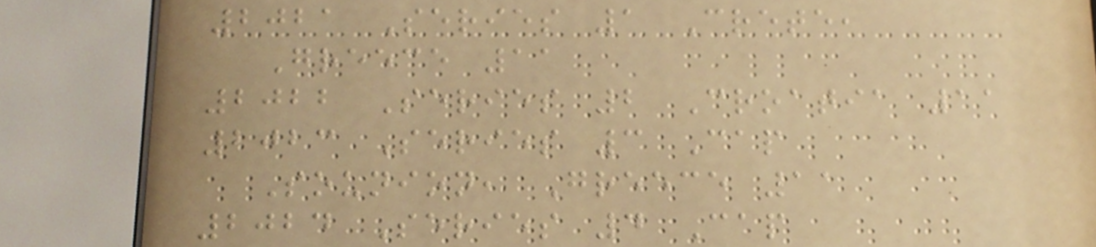2021 Series 1 Crete,
Greece 11
2022 Series 2 Croatia 11
2023 Series 3 Cap
Sounion, Greece 11
2024 Series 4 Cap
